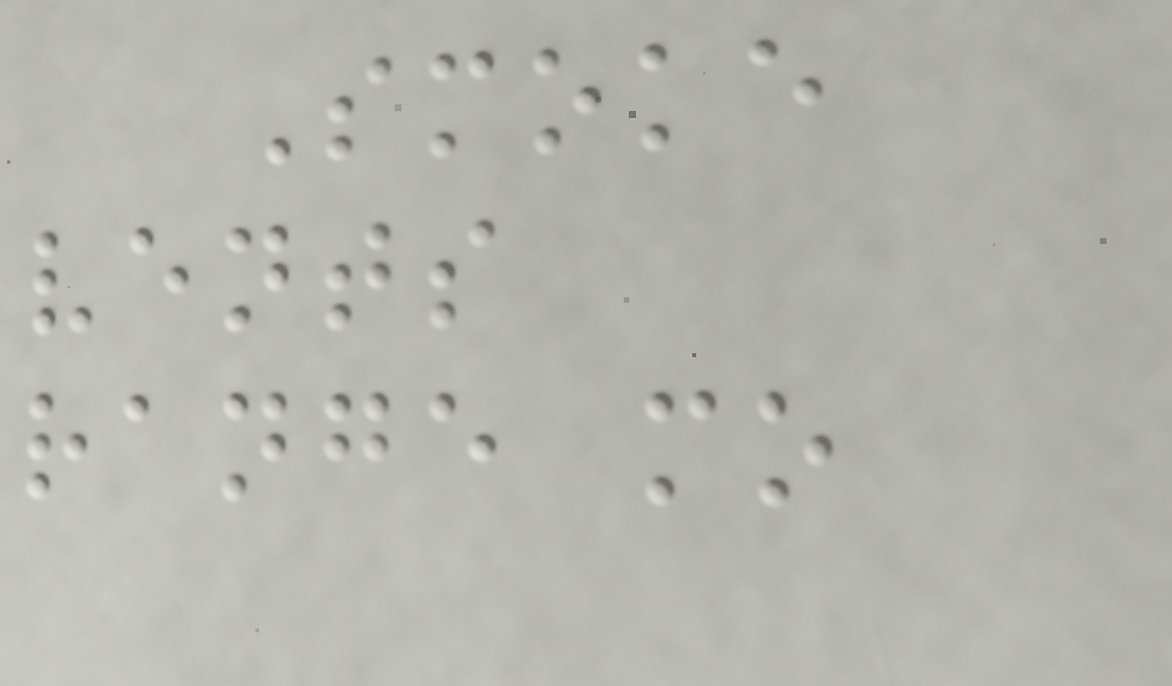Smoke
vents
range mo
